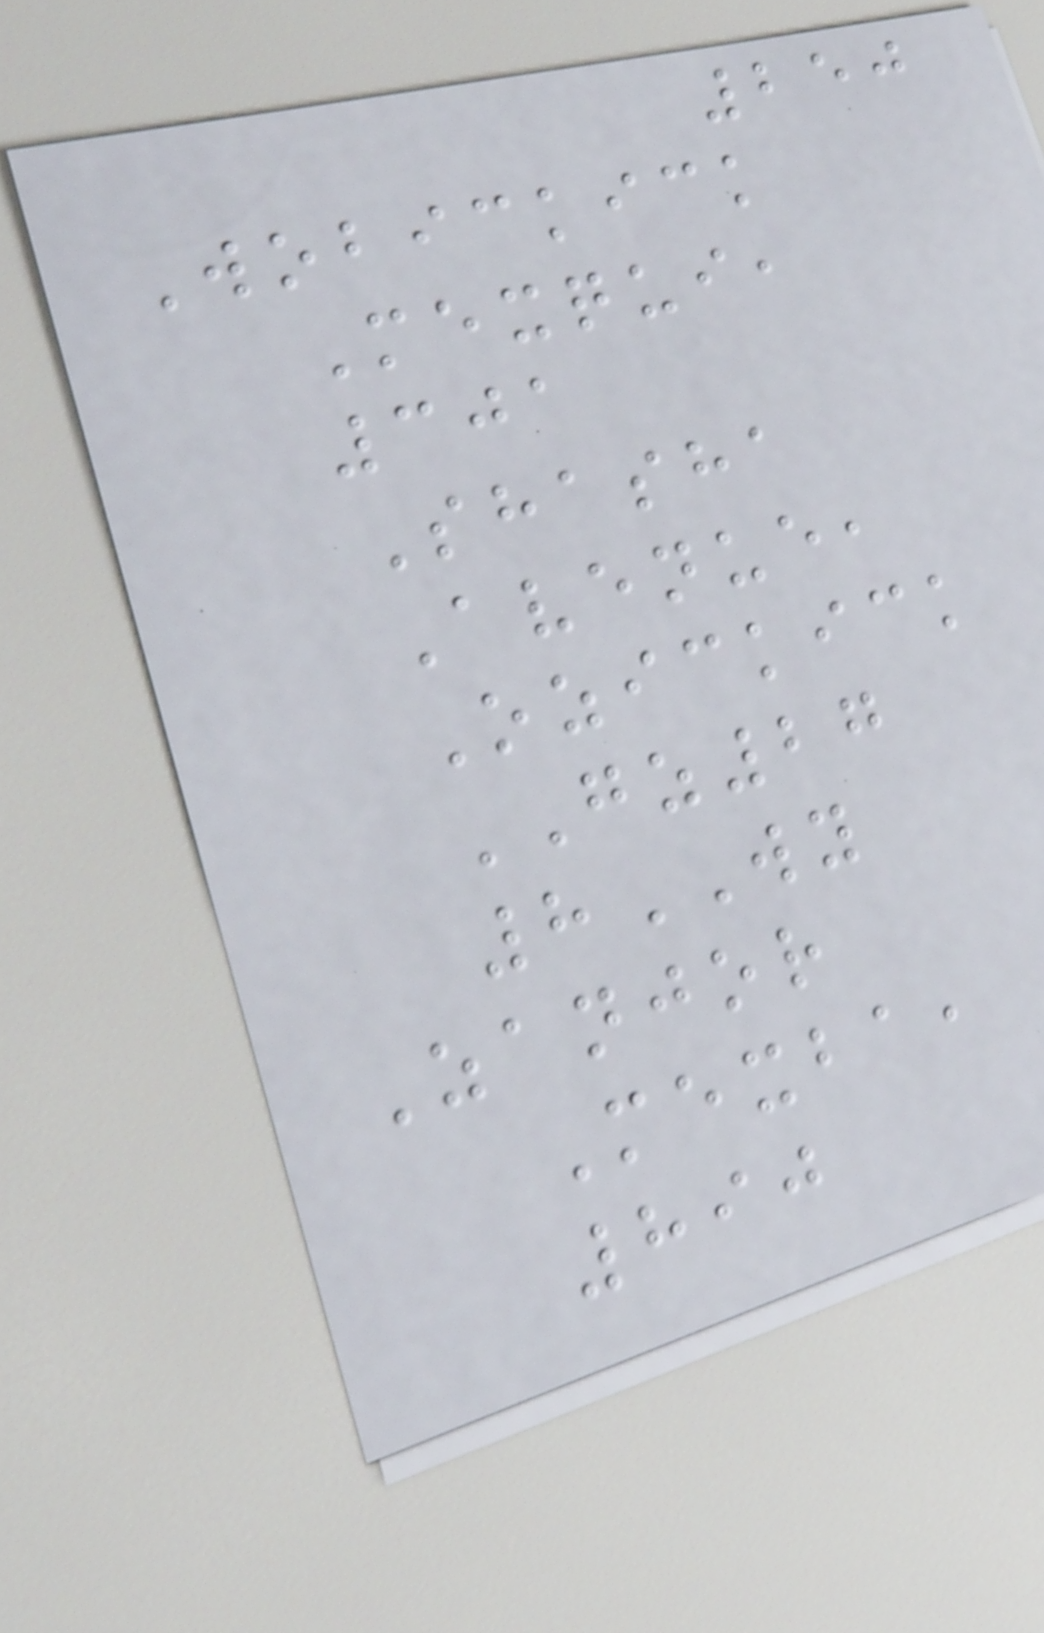250
Wobickick
Mexqui,
301
Shasha
Avenue,
Ozickick
GZ27
8WY
Zanjor
Mexba,
890
